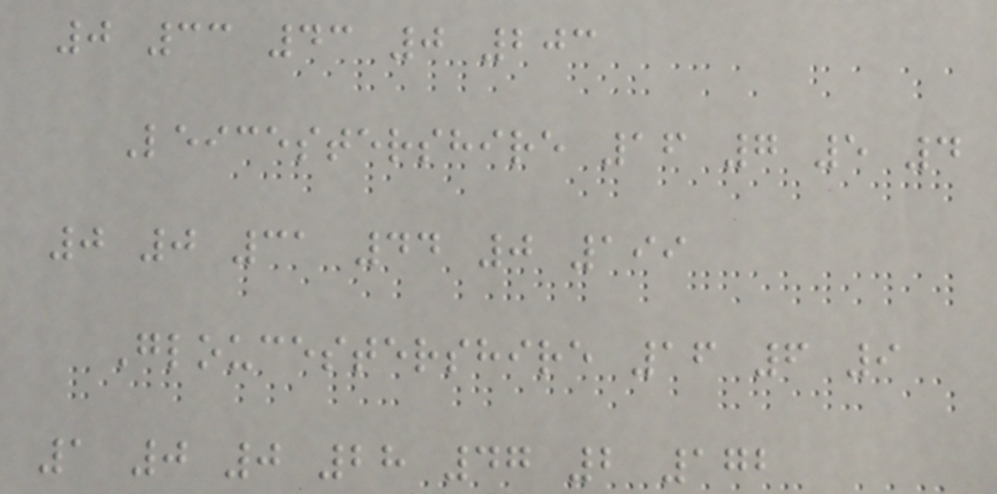0 33 43 0 203
Leicestershire 16 7 5 4
0 0 31 44 0 199
Gloucestershire 16 6 9
1 0 0 28 47 2 172
